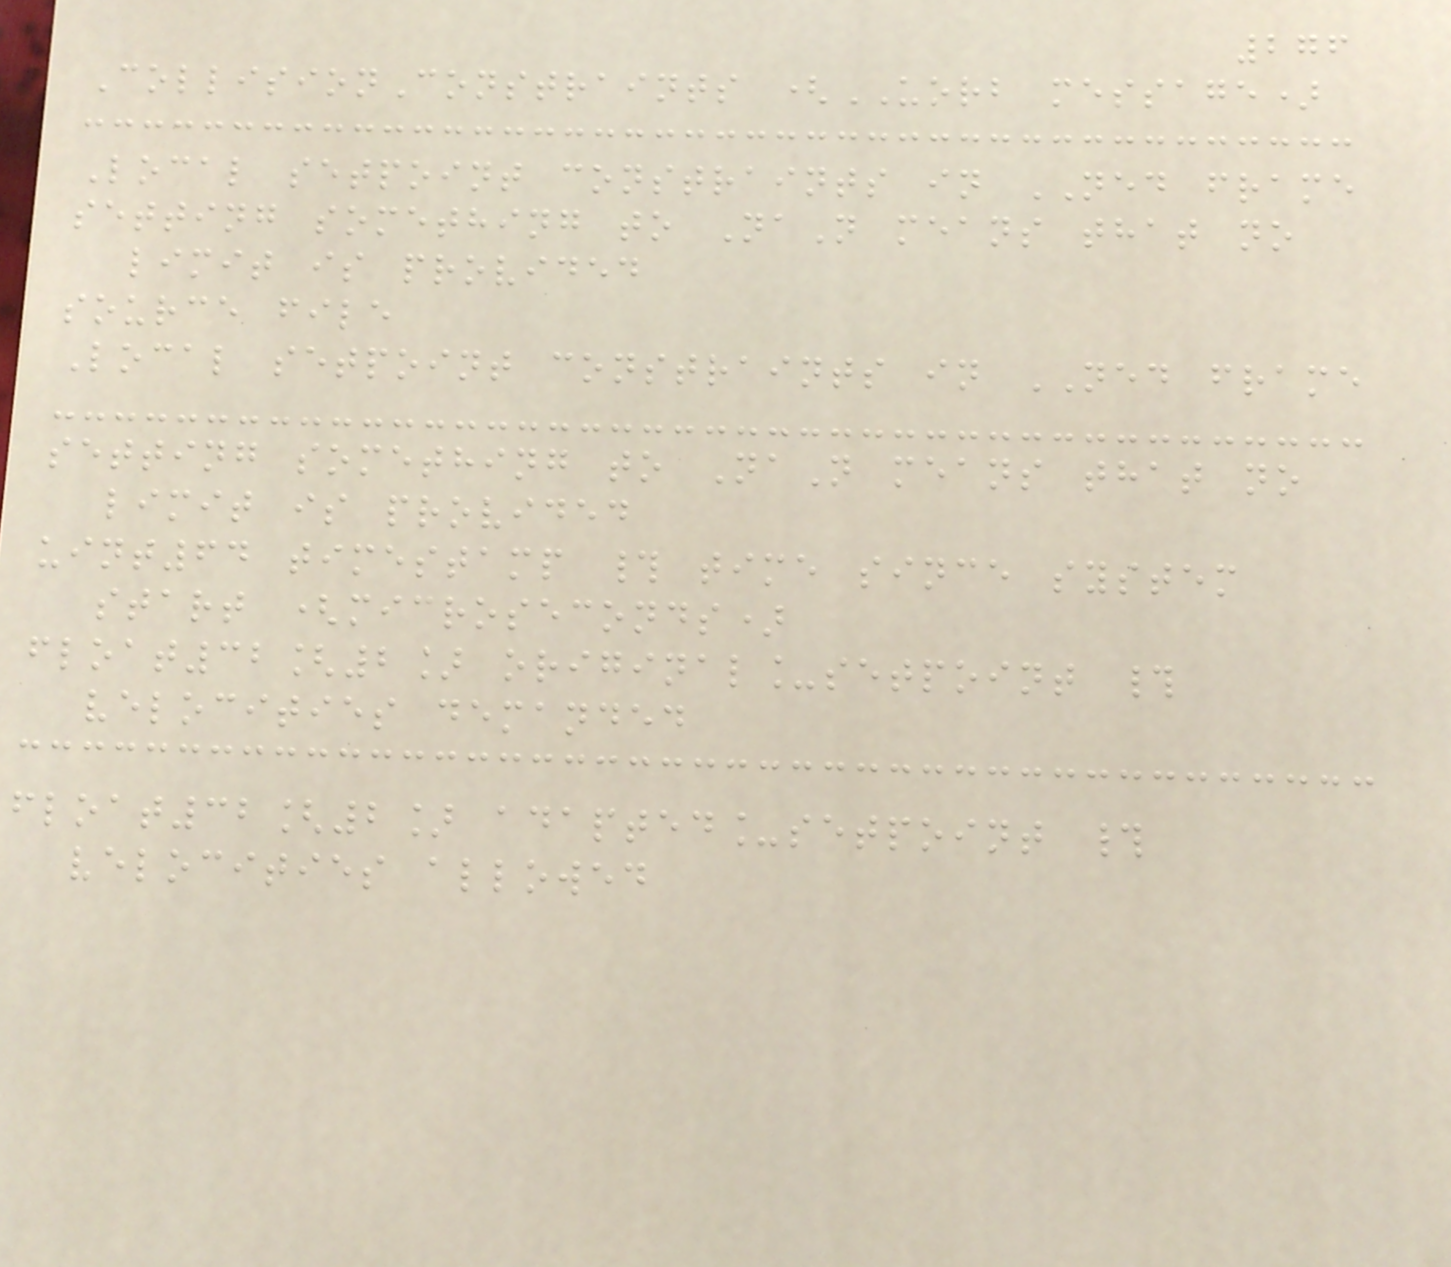276
CollisionConstraints (UORB message)
Local setpoint constraints in NED frame
setting something to NaN means that no
limit is provided
source file
Local setpoint constraints in NED frame
setting something to NaN means that no
limit is provided
uint64 timestamp # time since system
start (microseconds)
float32[2] original_setpoint #
velocities demanded
float32[2] adapted_setpoint #
velocities allowed
